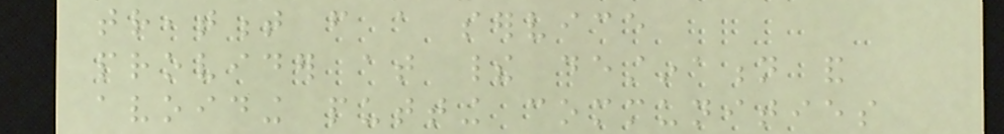treatment from a service
provider at their destination and
avoiding putting communities
